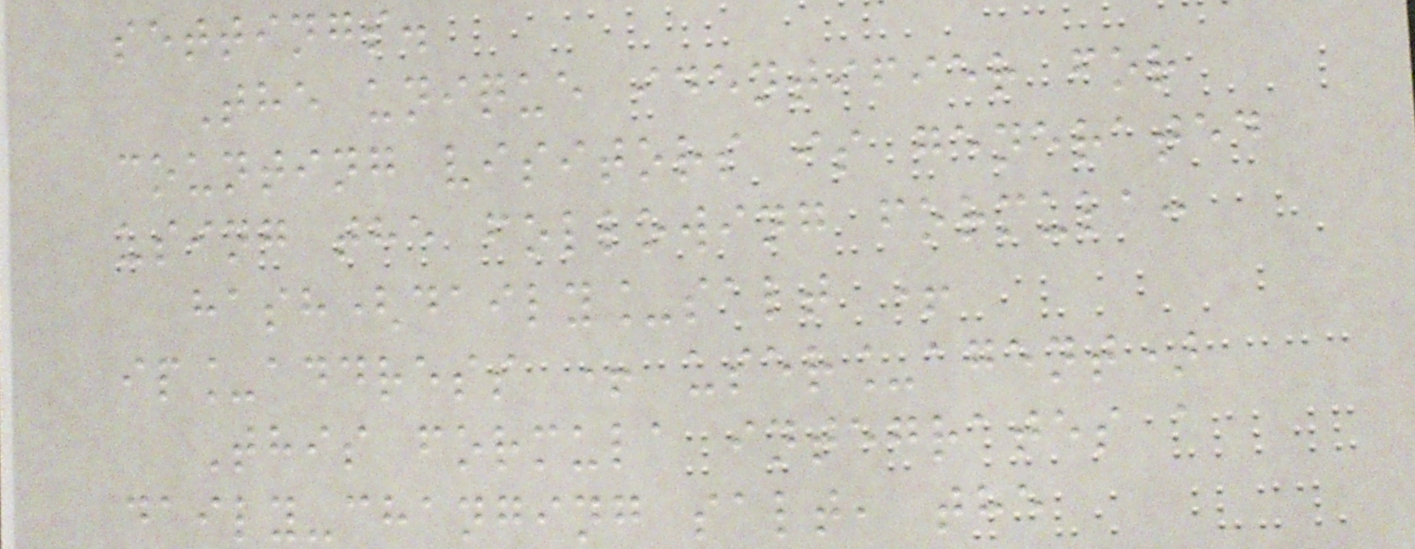settings.
The unique identifier for
counting visitors is generated
using the following formula:
hash(daily_salt +
ip_address + user_agent)
This formula integrates a
daily-changing salt, the
